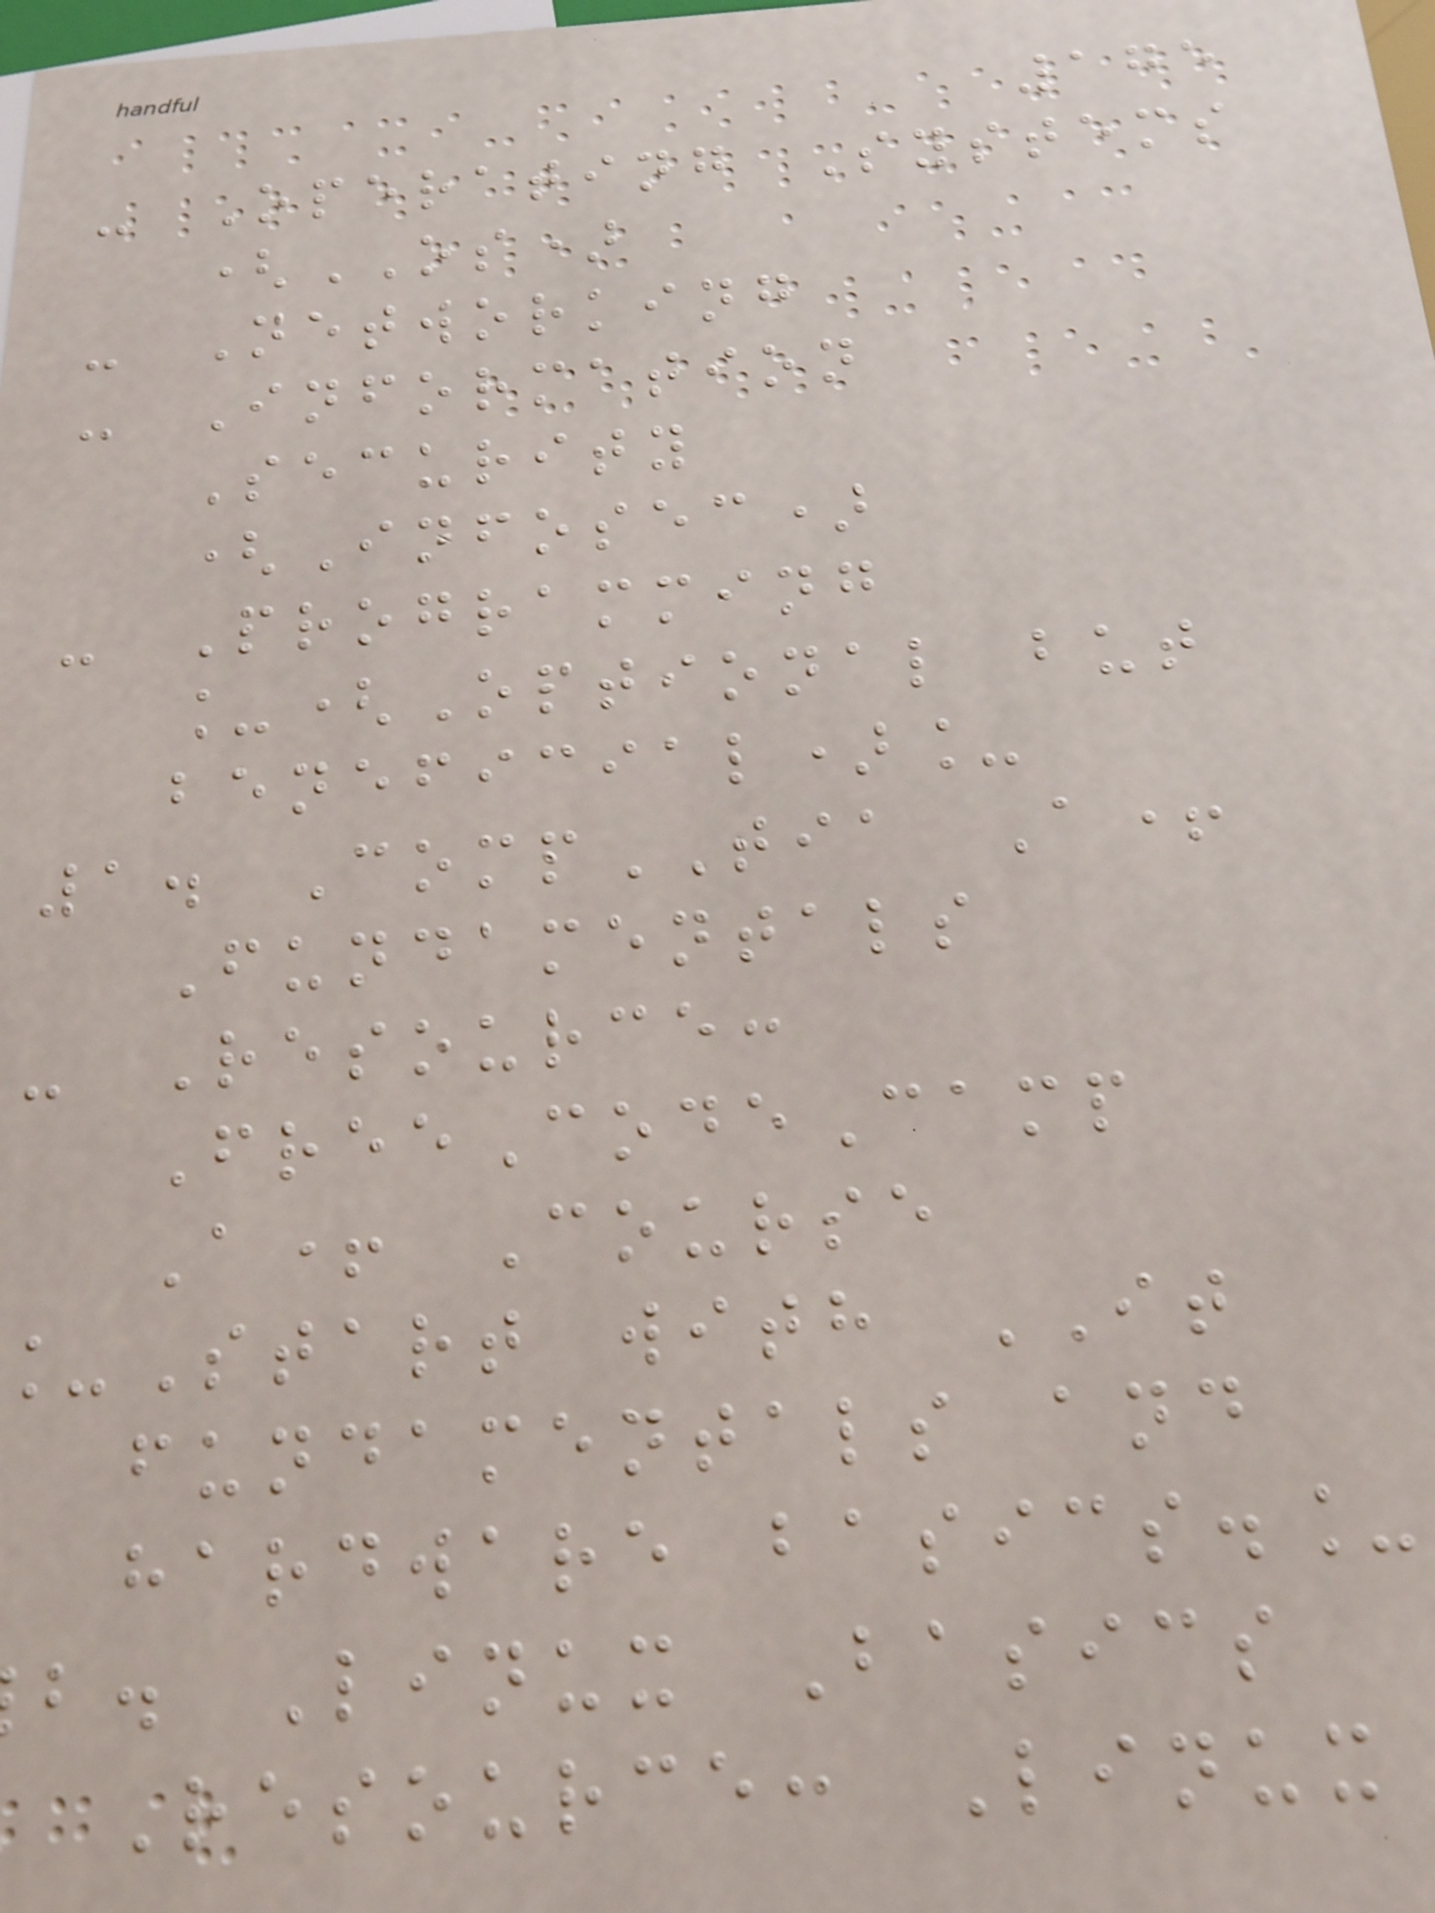175
- Operating Systems
(OS)
- Networking
- Information
Security
(Infosec)
- Programming
_(Optional but
beneficial)_
1. CompTIA A+
Fundamentals
- Resource:
FreeCodeCamp
A+ Course
Start with IT
fundamentals and
hardware basics._
b. Linux Basics
Resource: Linux
